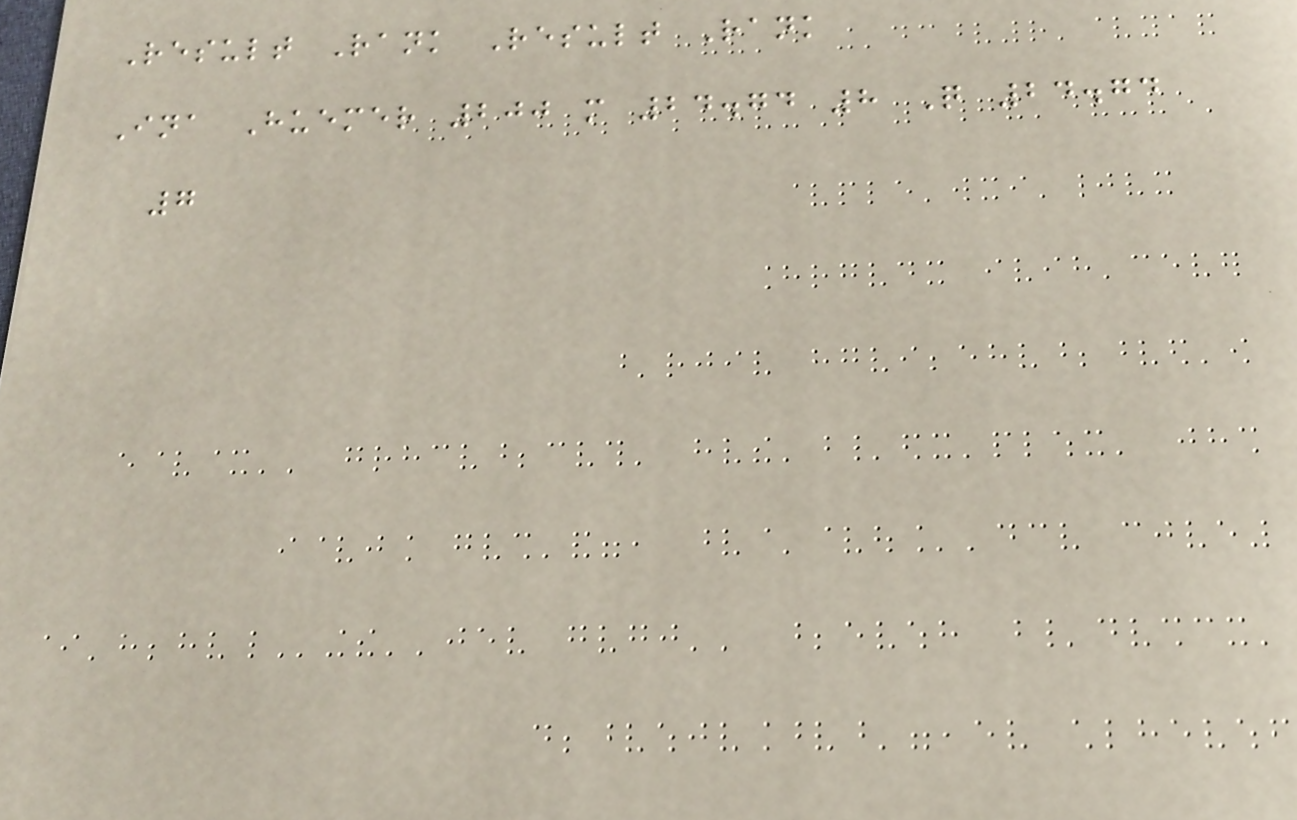Result Rank Result Rank
Ina Huemer 200 m 24.74 8 Q 24.74
7
